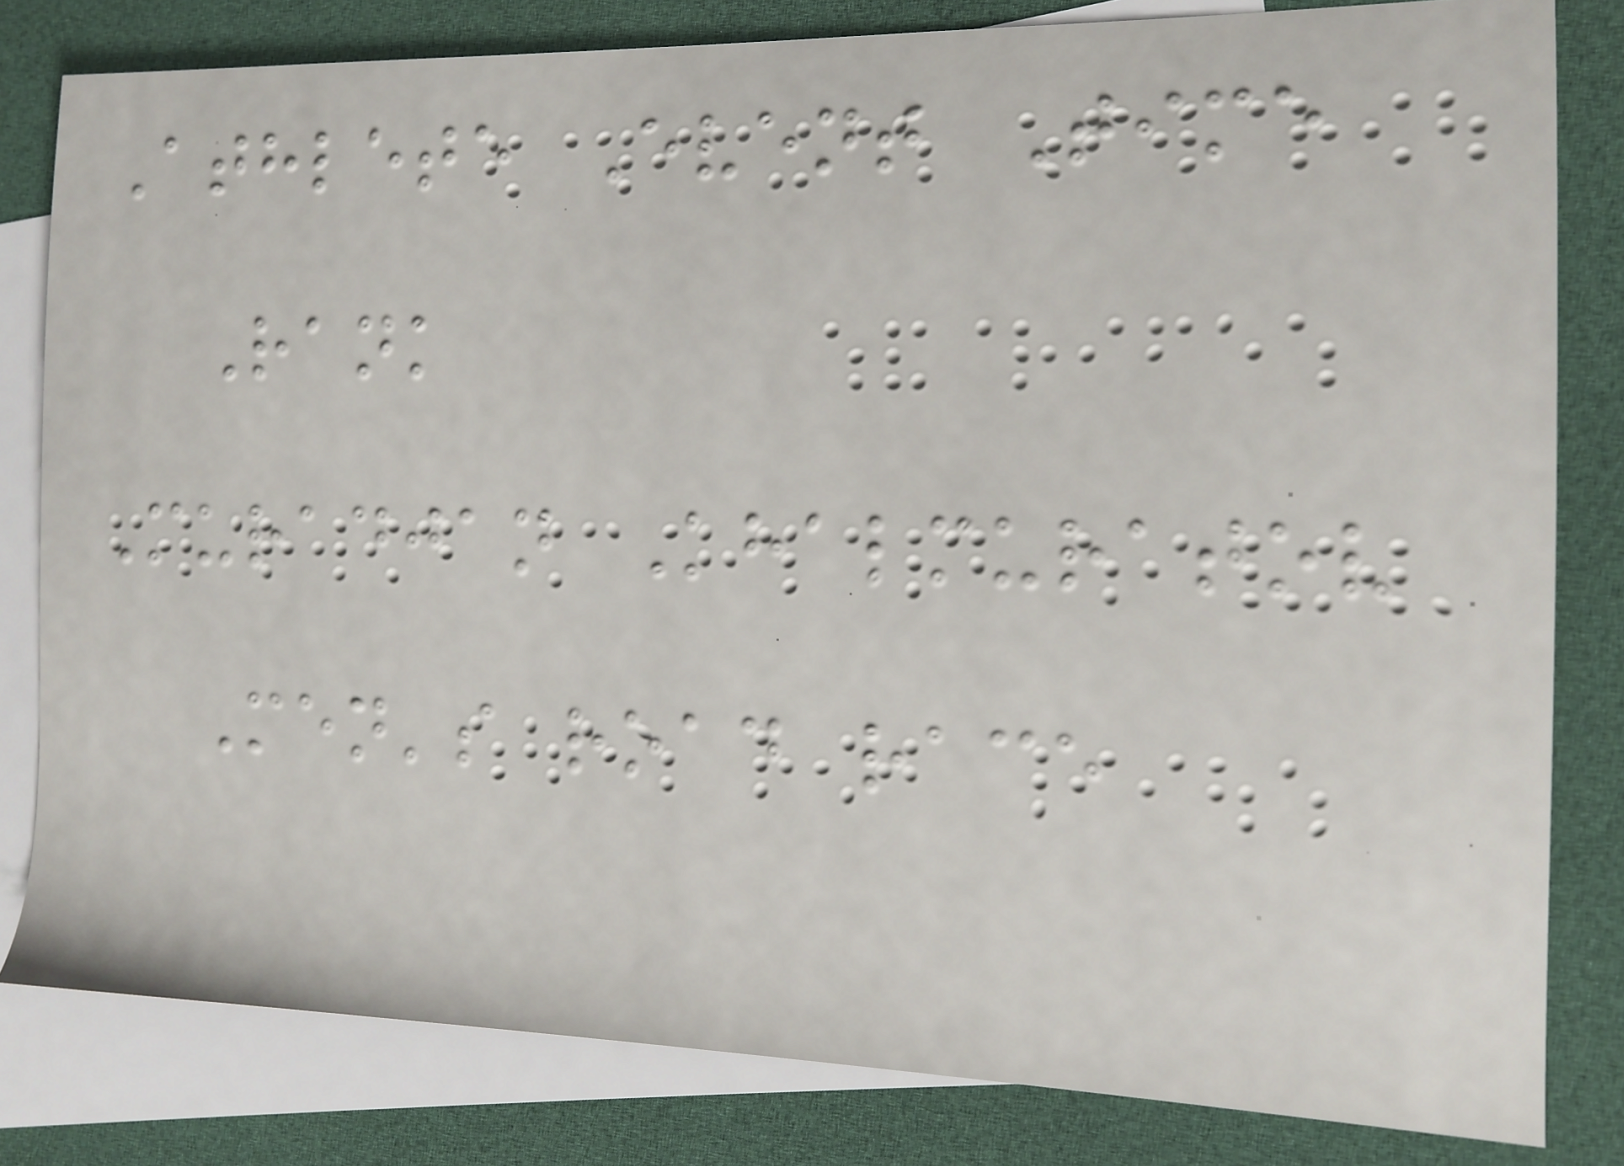Athlete Event Time
Rank
Muradjan Khalmuratov
Men's road race
